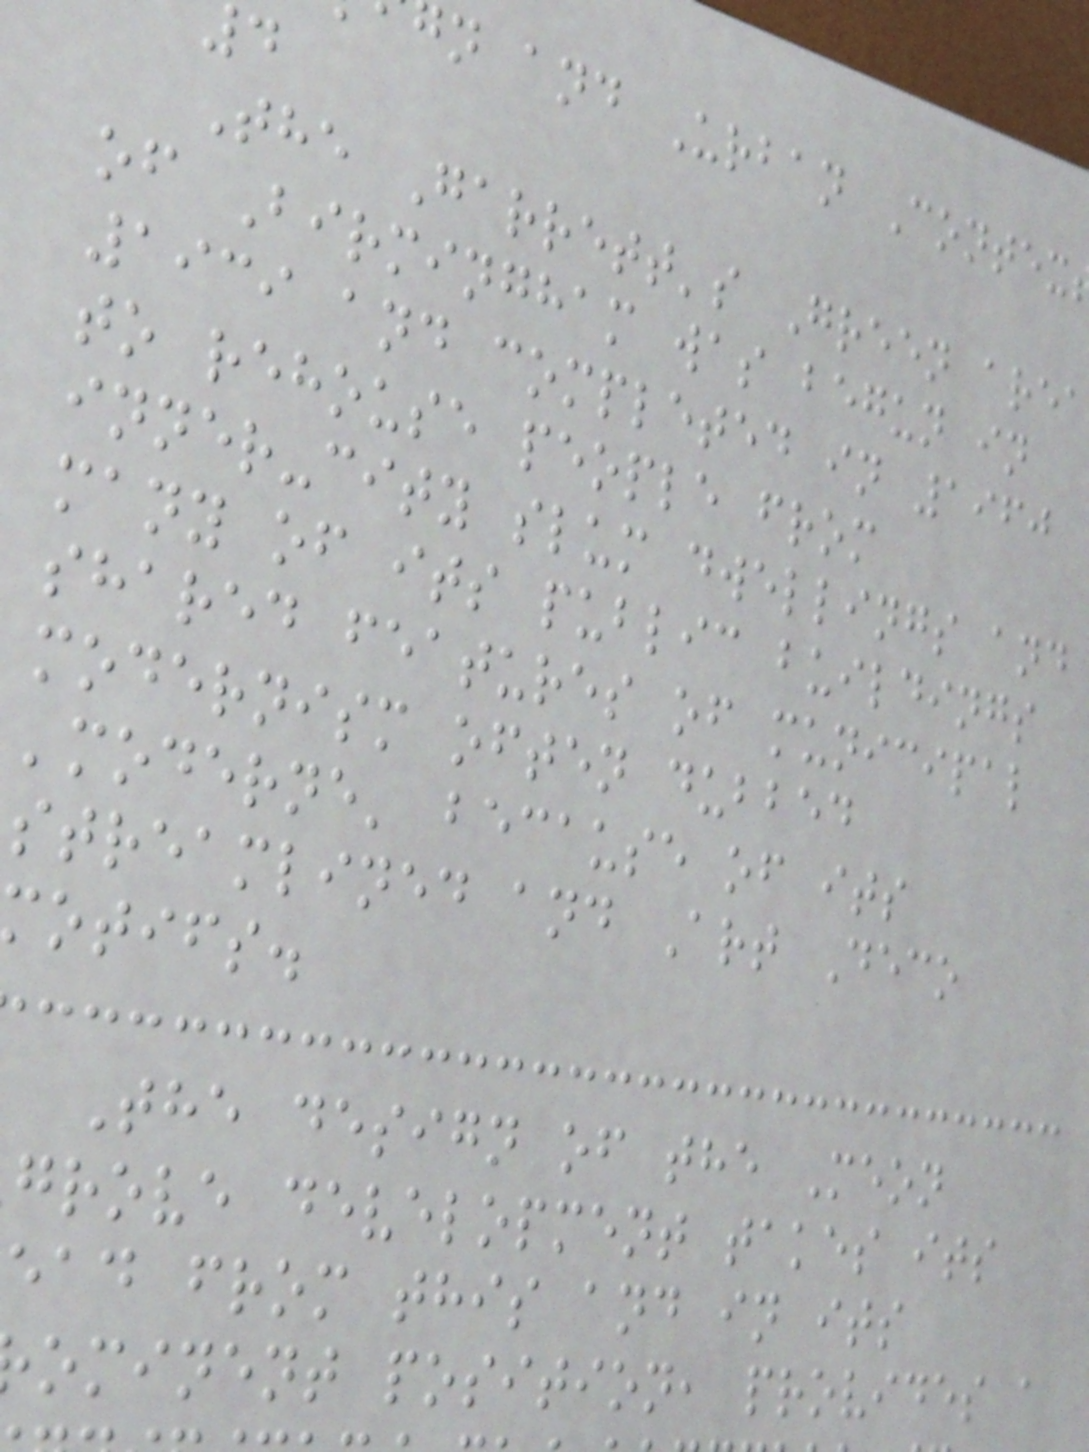n and Urban Contex
The Garrett's Green area
of Birmingham was begun in
1939 and completed in 1960
to rehouse people from
inner-city slum dwellings and
many of its public buildings
shared features of municipal
modernism often dubbed
'moderne' because of its
streamlined and Art Deco
otifs.
The design of the Meon
grove development takes its
ead from this and in its
ominent position, provides a
